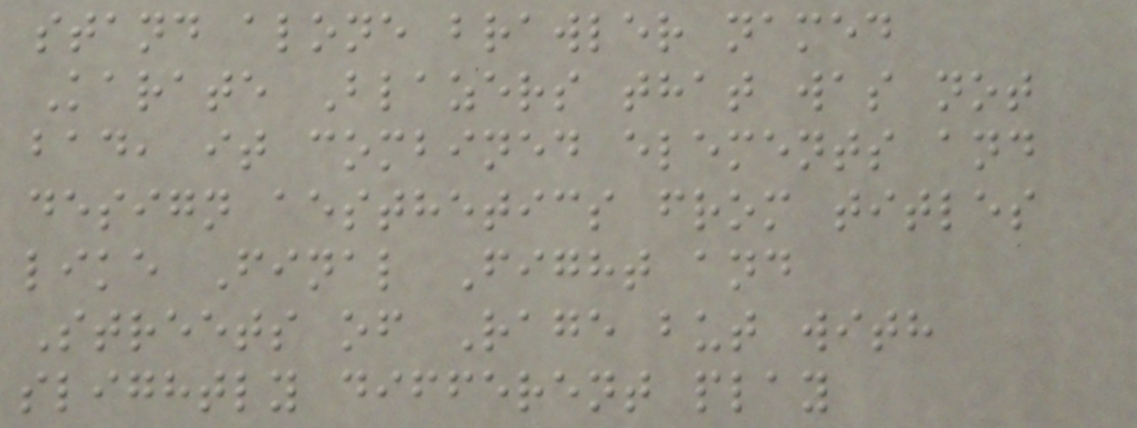stand alone brawler named
Karate Blazers that was not
bad, it combined elements and
design aesthetics from titles
like Final Fight and
Streets of Rage but with
slightly different play
